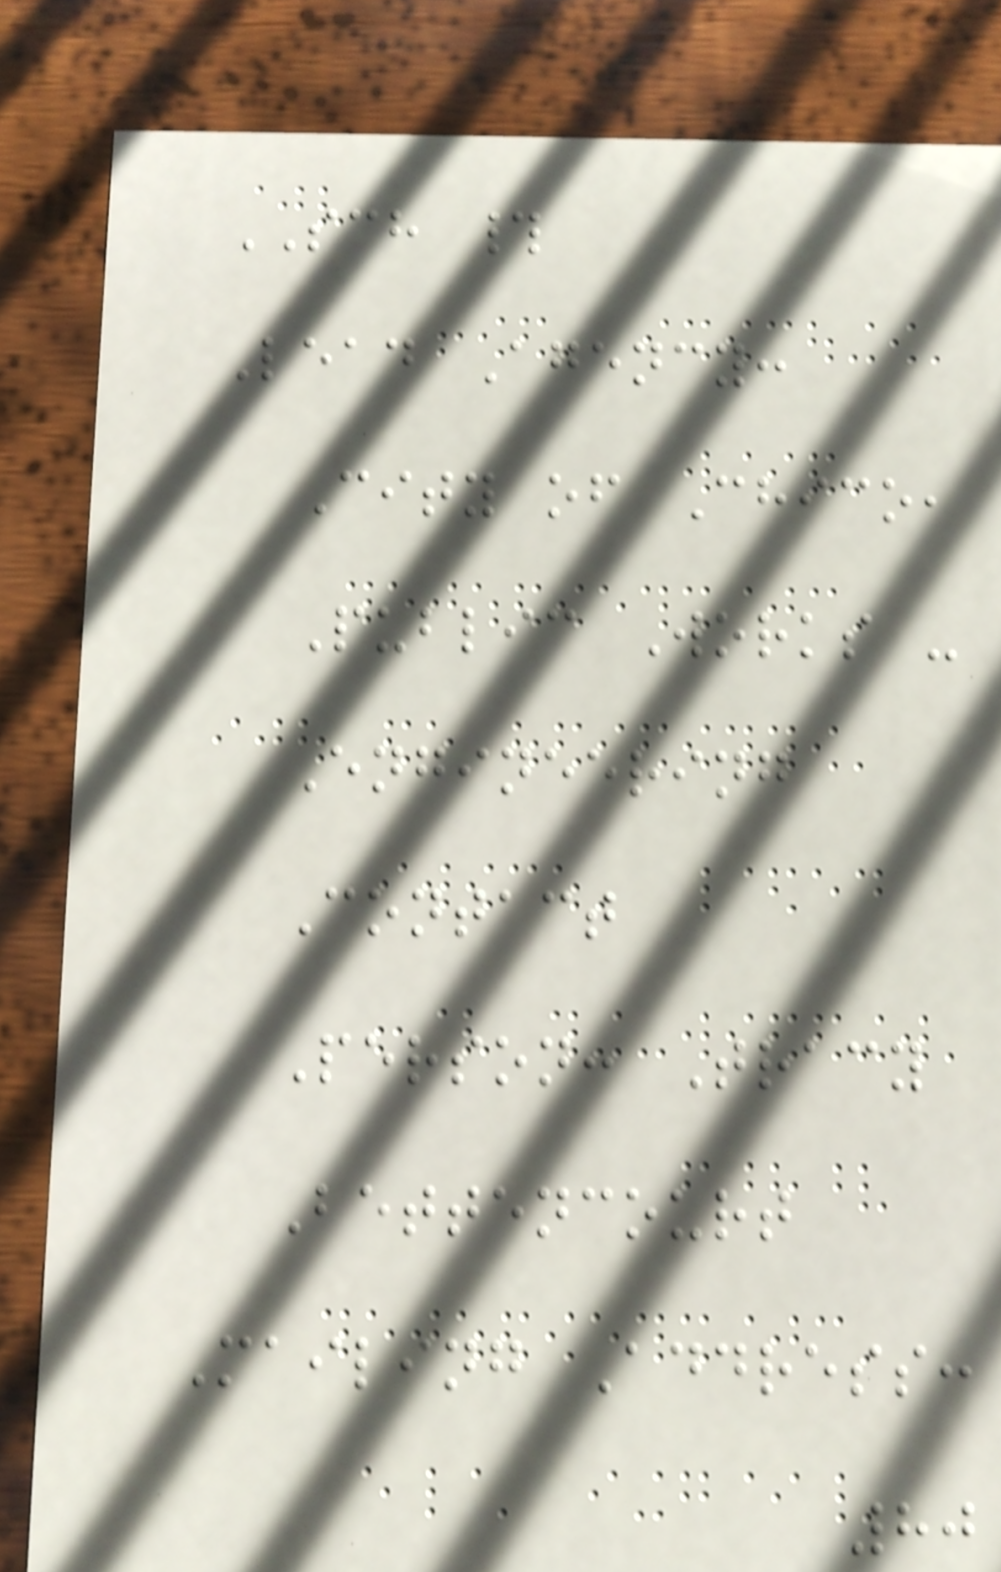SCH #
Lead Agency:
City of Chico,
Public Works -
Engineering
Contact
Person: Tracy
Bettencourt
Mailing Address:
80
